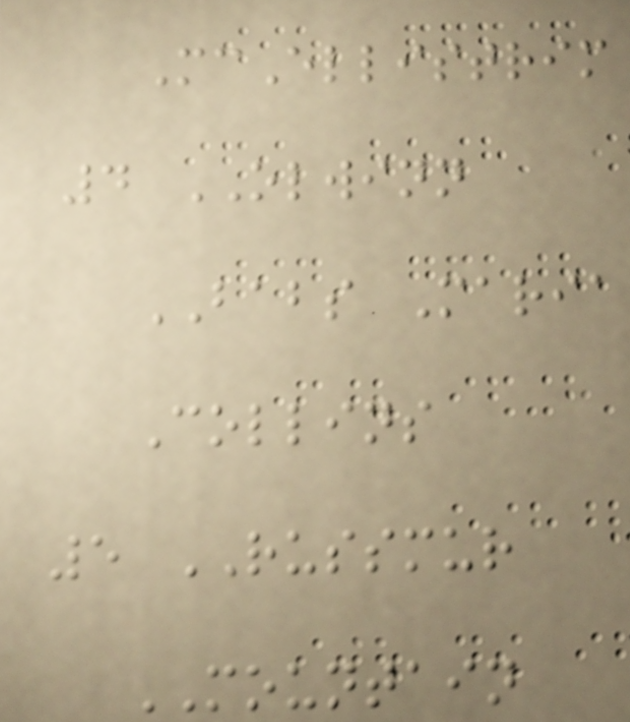McEllistrim
4 OLWINN
BABS Maria
Collins
5 RUSSMUR
MOUNTAIN
